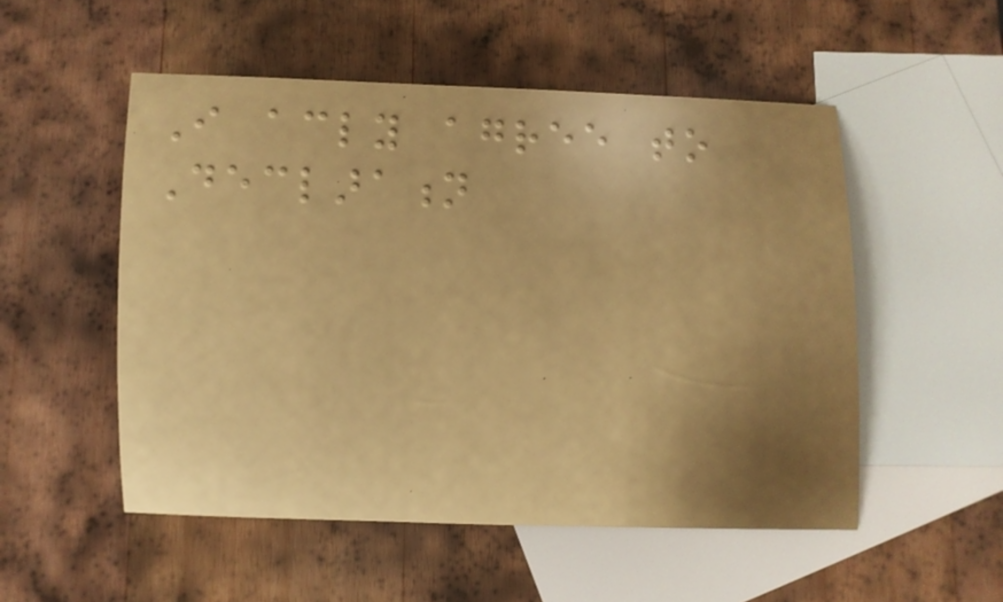I accordingly agree to
Declaration
